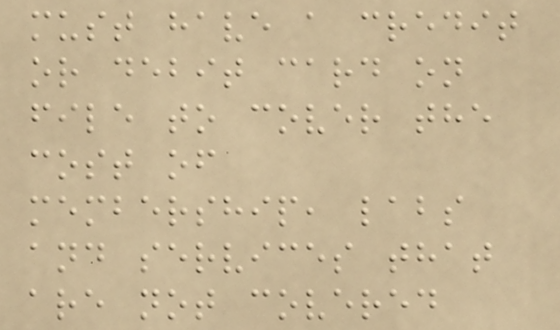must have a credit
or debit card on
file to cover the
cost of
membership, labs
and services that
are not covered
